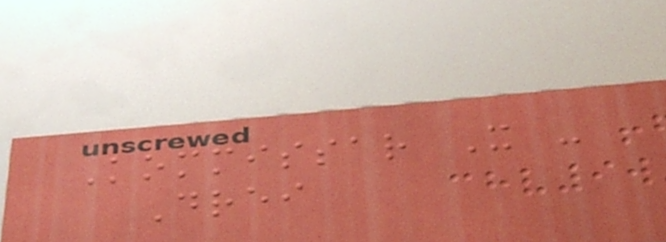Kommissar X -
Drei
